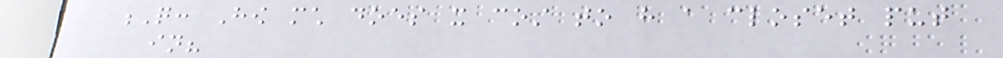Q: How much does it cost to have a closet put
in?
